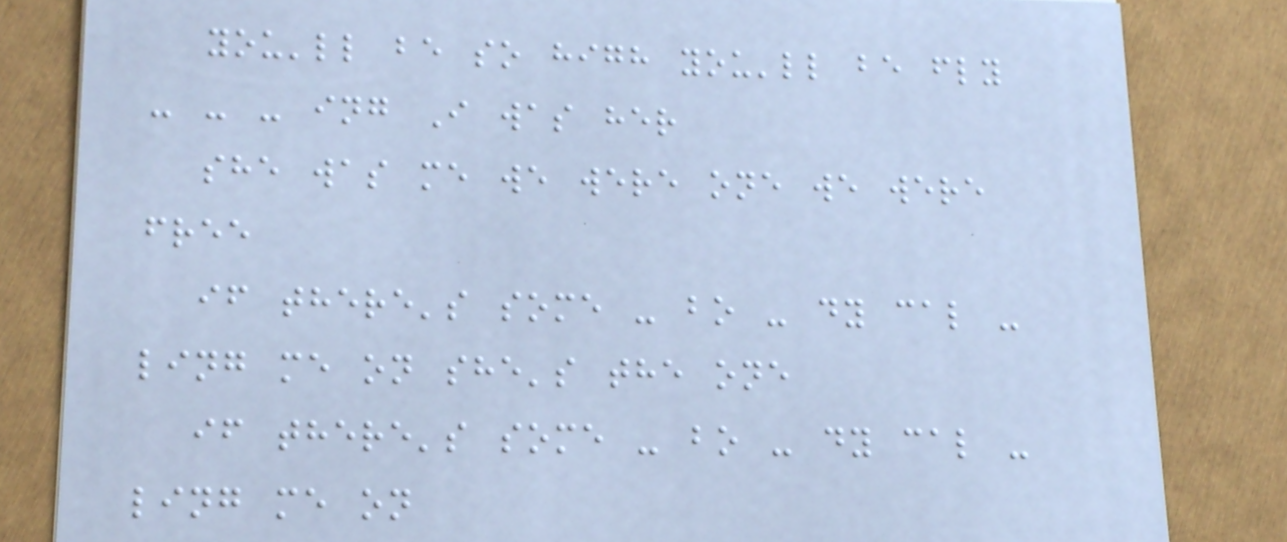you'll be so high you'll be fly
- - - ing I was her
she was me we were one we were
free
if there's some - bo - dy cal -
ling me on she's the one
if there's some - bo - dy cal -
ling me on
